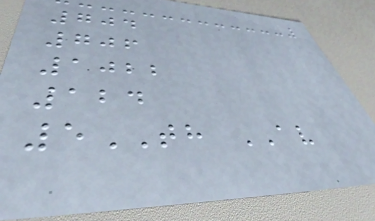704
706
1022
124
5TH AV
